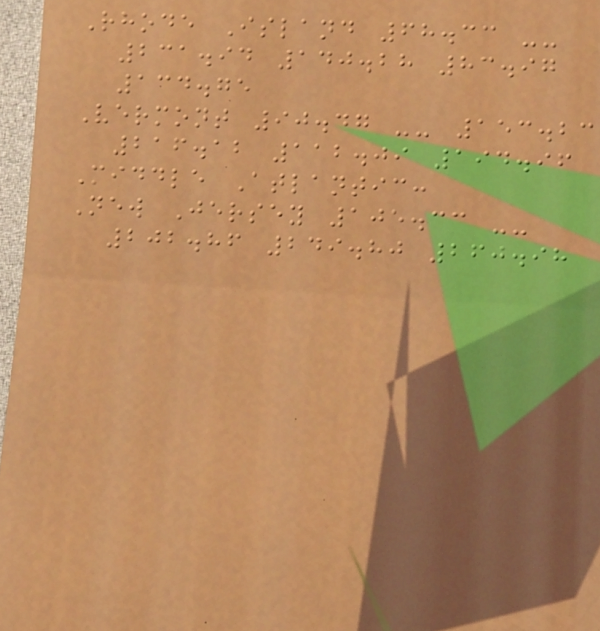Rhode Island 68.33 --
231.94 140.28 83.97
134.75
Vermont 90.47 -- 153.23
216.12 112.09 194.96
Middle Atlantic:
New Jersey 105.33 --
202.86 249.80 260.98
